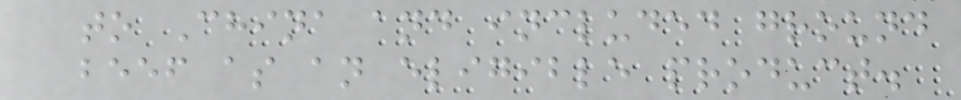to China and included ground
beef as an eligible product.
